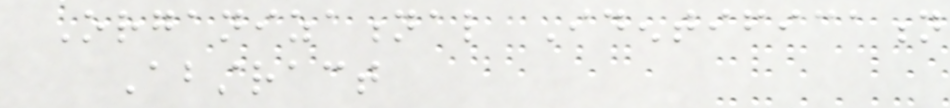Organizational Identification
Abstract
